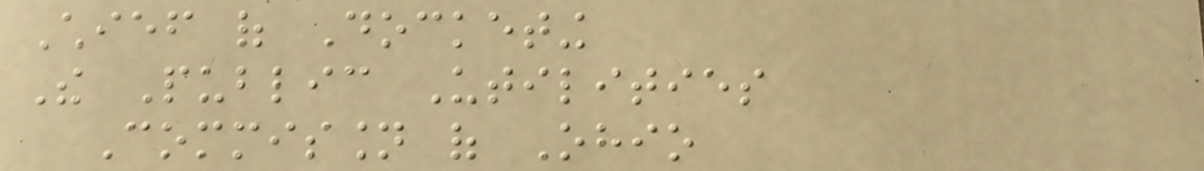Chief of Docketing
The Public Utilities
Commission of Ohio
